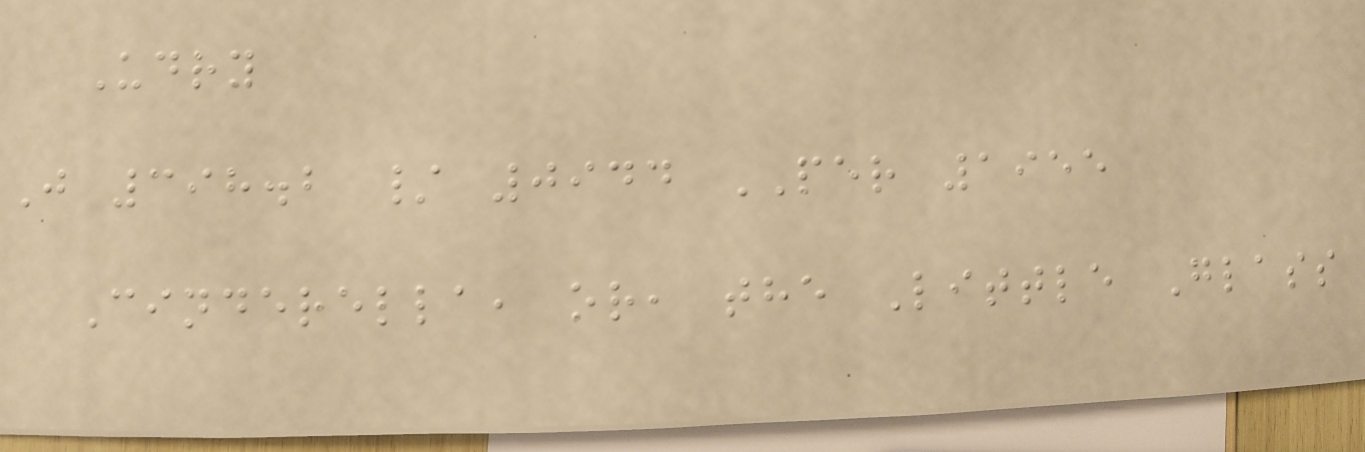Udry
J 398.2 / 0944 PER 1955
Cinderella, or, the Little Glass
